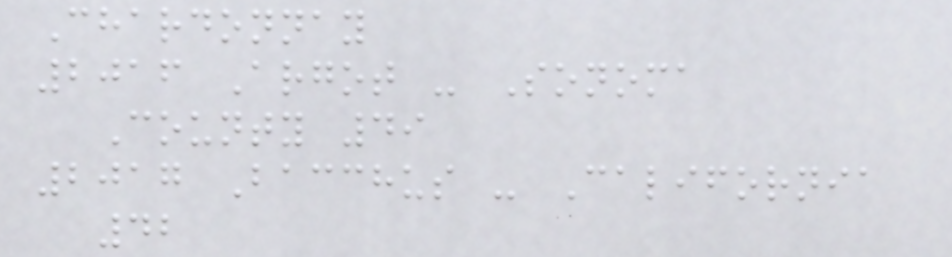Chardonnay
2016 Argot - Sonoma
County 49
2017 Bacchus - California
42
